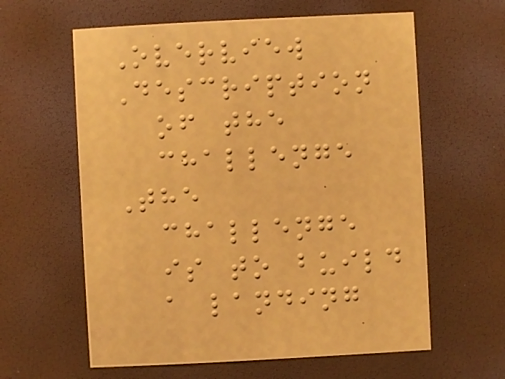Overview
Description
of the
challenge
The
challenge
is to build
a landing
